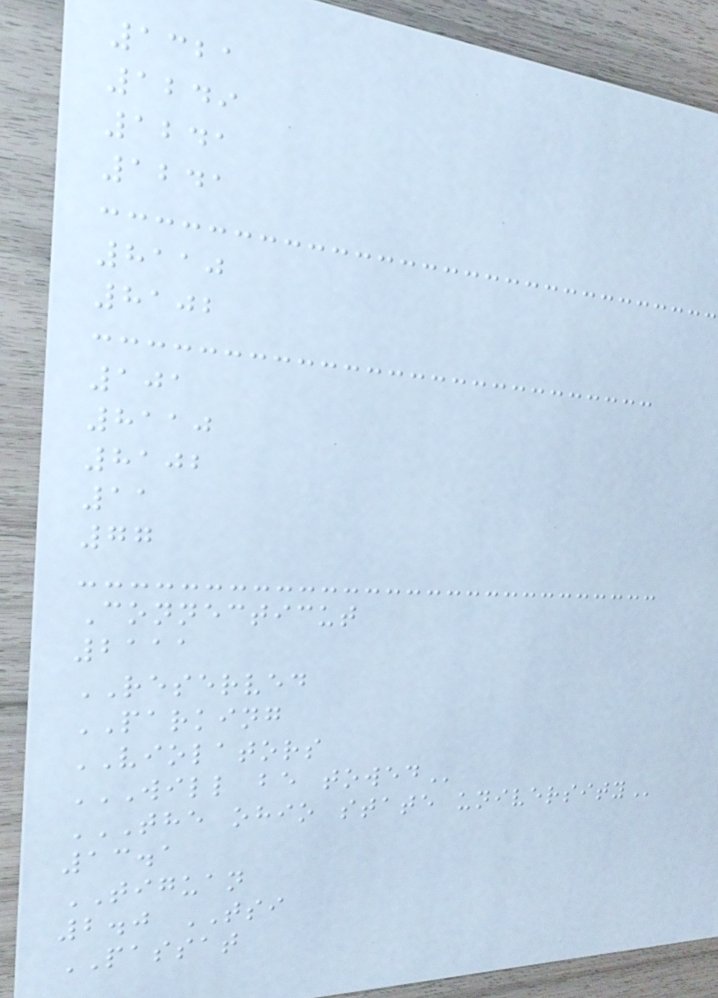1321
1249
1241
1241
8110
8102
101
8110
8102
11
77
Connecticut
2111
RESERVED
PARKING
VIOLATORS
WILL BE TOWED
THE OHIO STATE UNIVERSITY
13.1
TIGUAN
2.0 TSI
PASSAT
